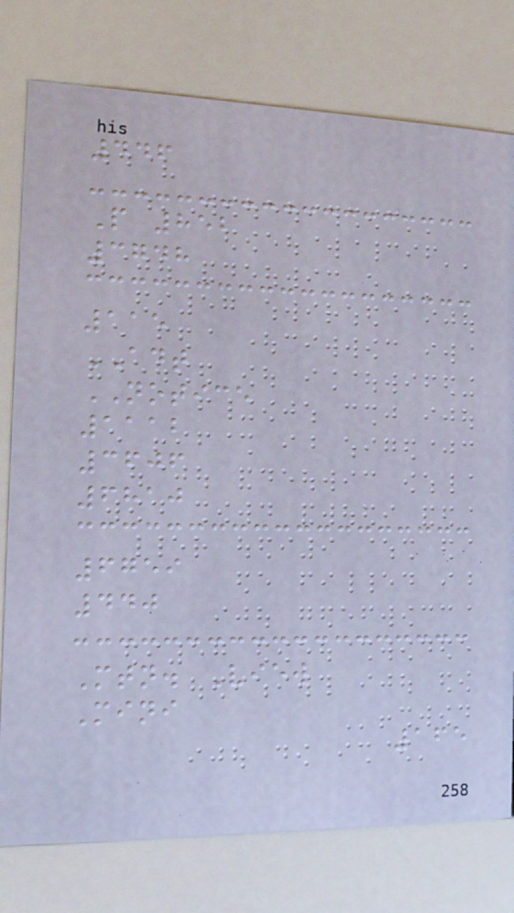446
P 852
3748
115
ADT
NOTICE
1112
3606
6810
6759
440
Mtn. View
Mini
165
